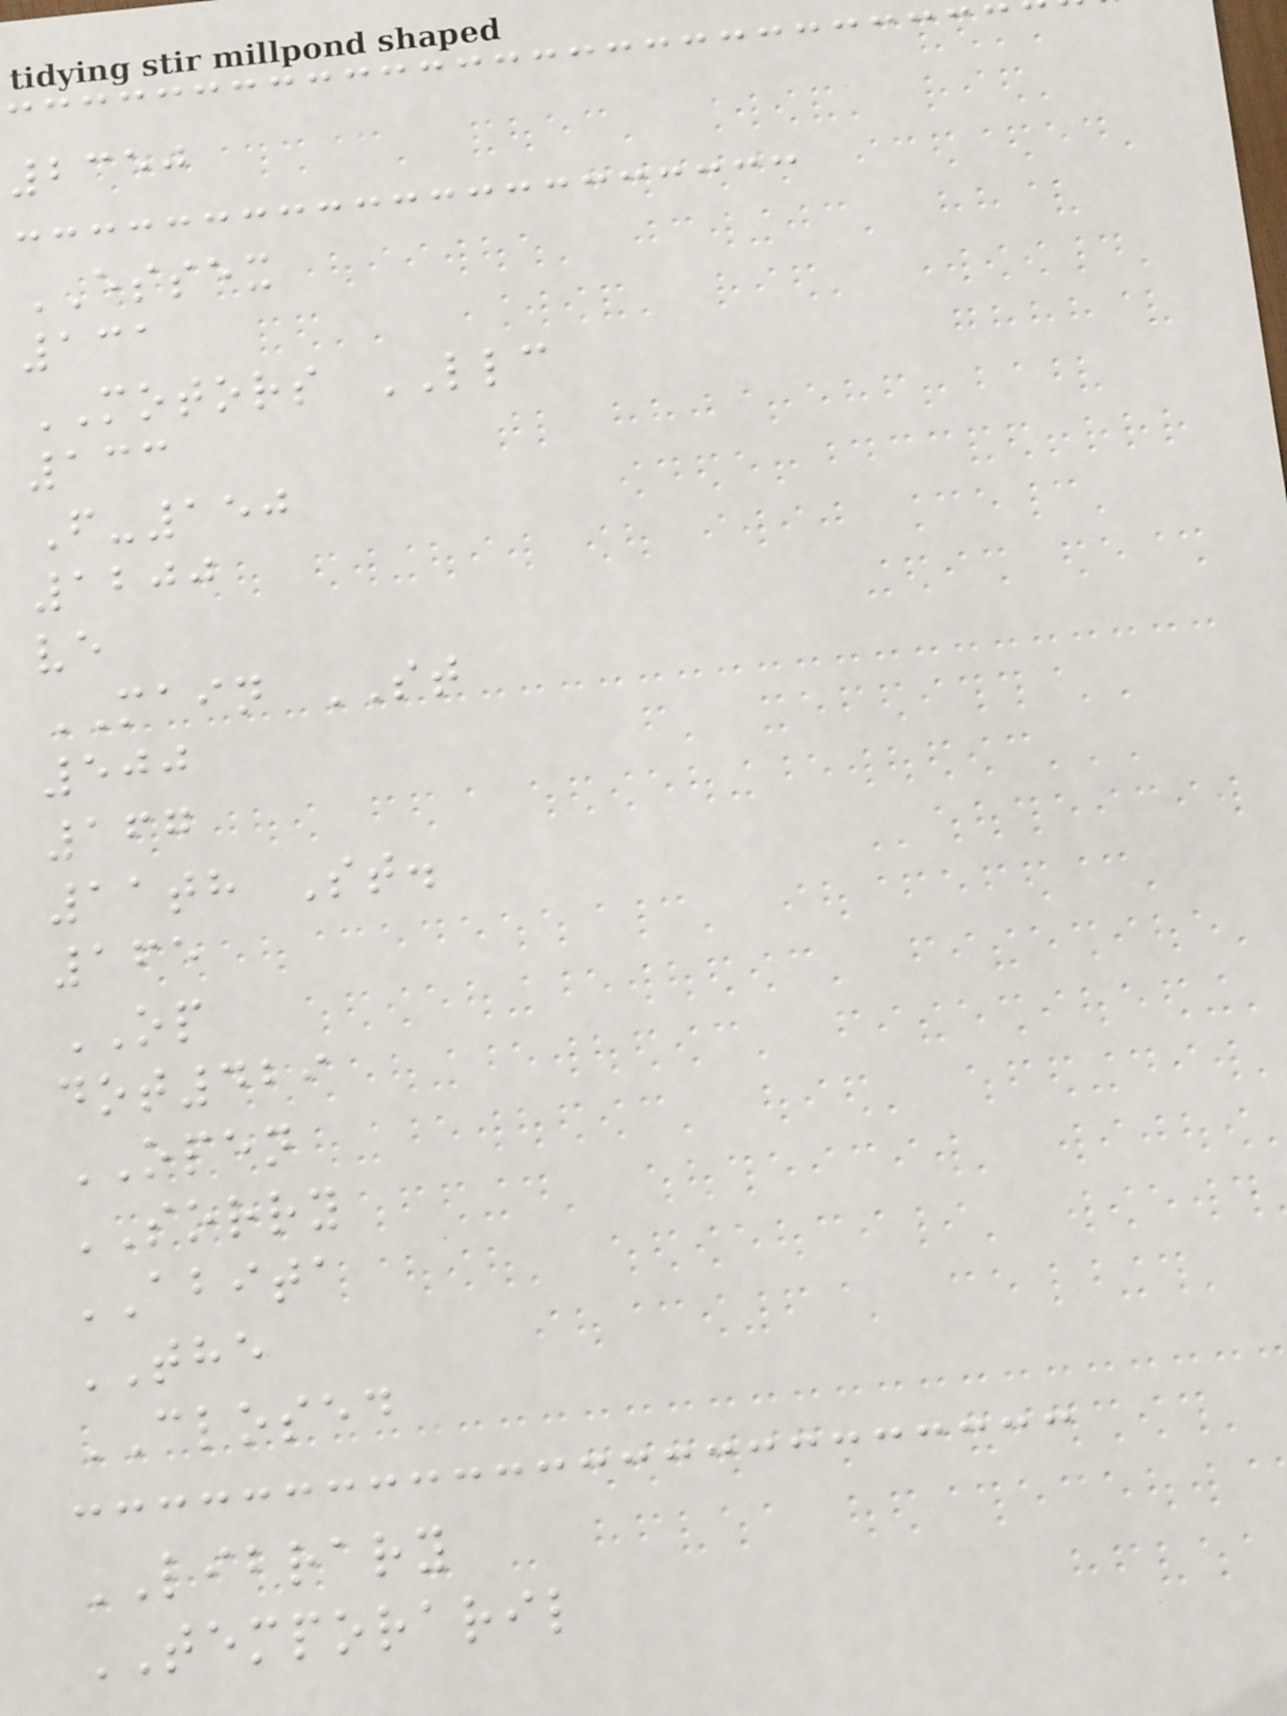2350
ESSEX
131
MOTORS LLC
133
F-150
1200
ve
MAIN ST
500
167
11th St.
165
OP
dot429
OPEN
SORRY
ABITA
THE
CLOSED
LIBRARY
TEMPORARIL
